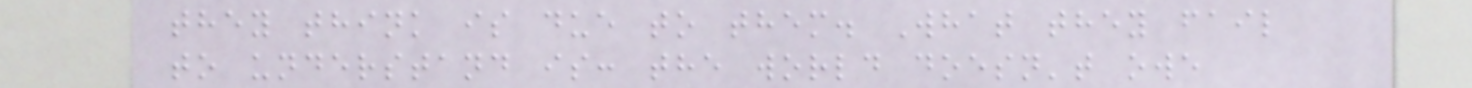they think is due to them. What they fail
to understand is: the world doesn't owe
